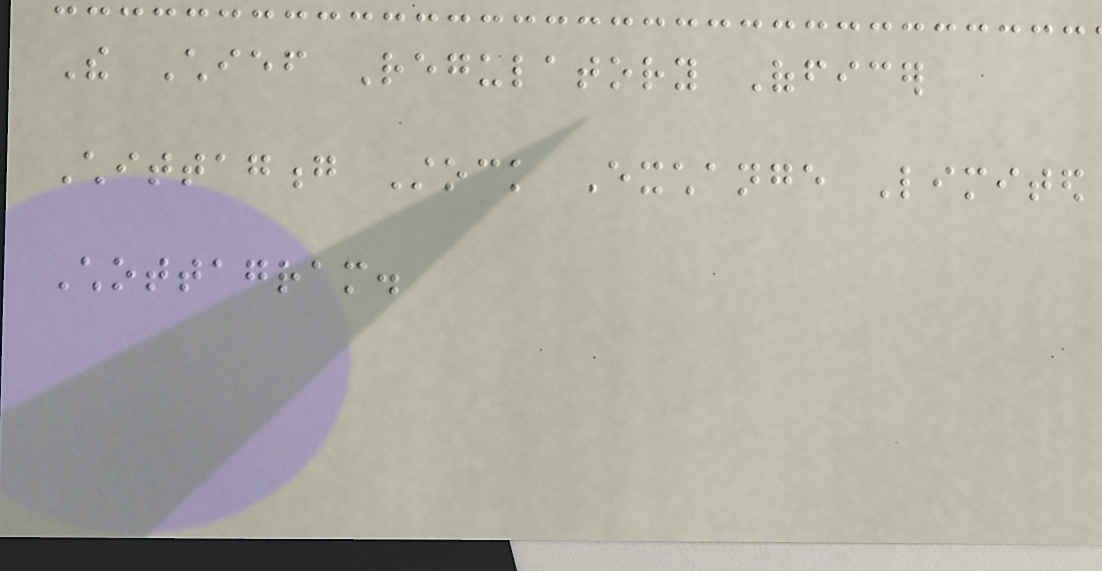The Chief Regulatory Officer
Chittagong Stock Exchange Limited
Chottagram.
